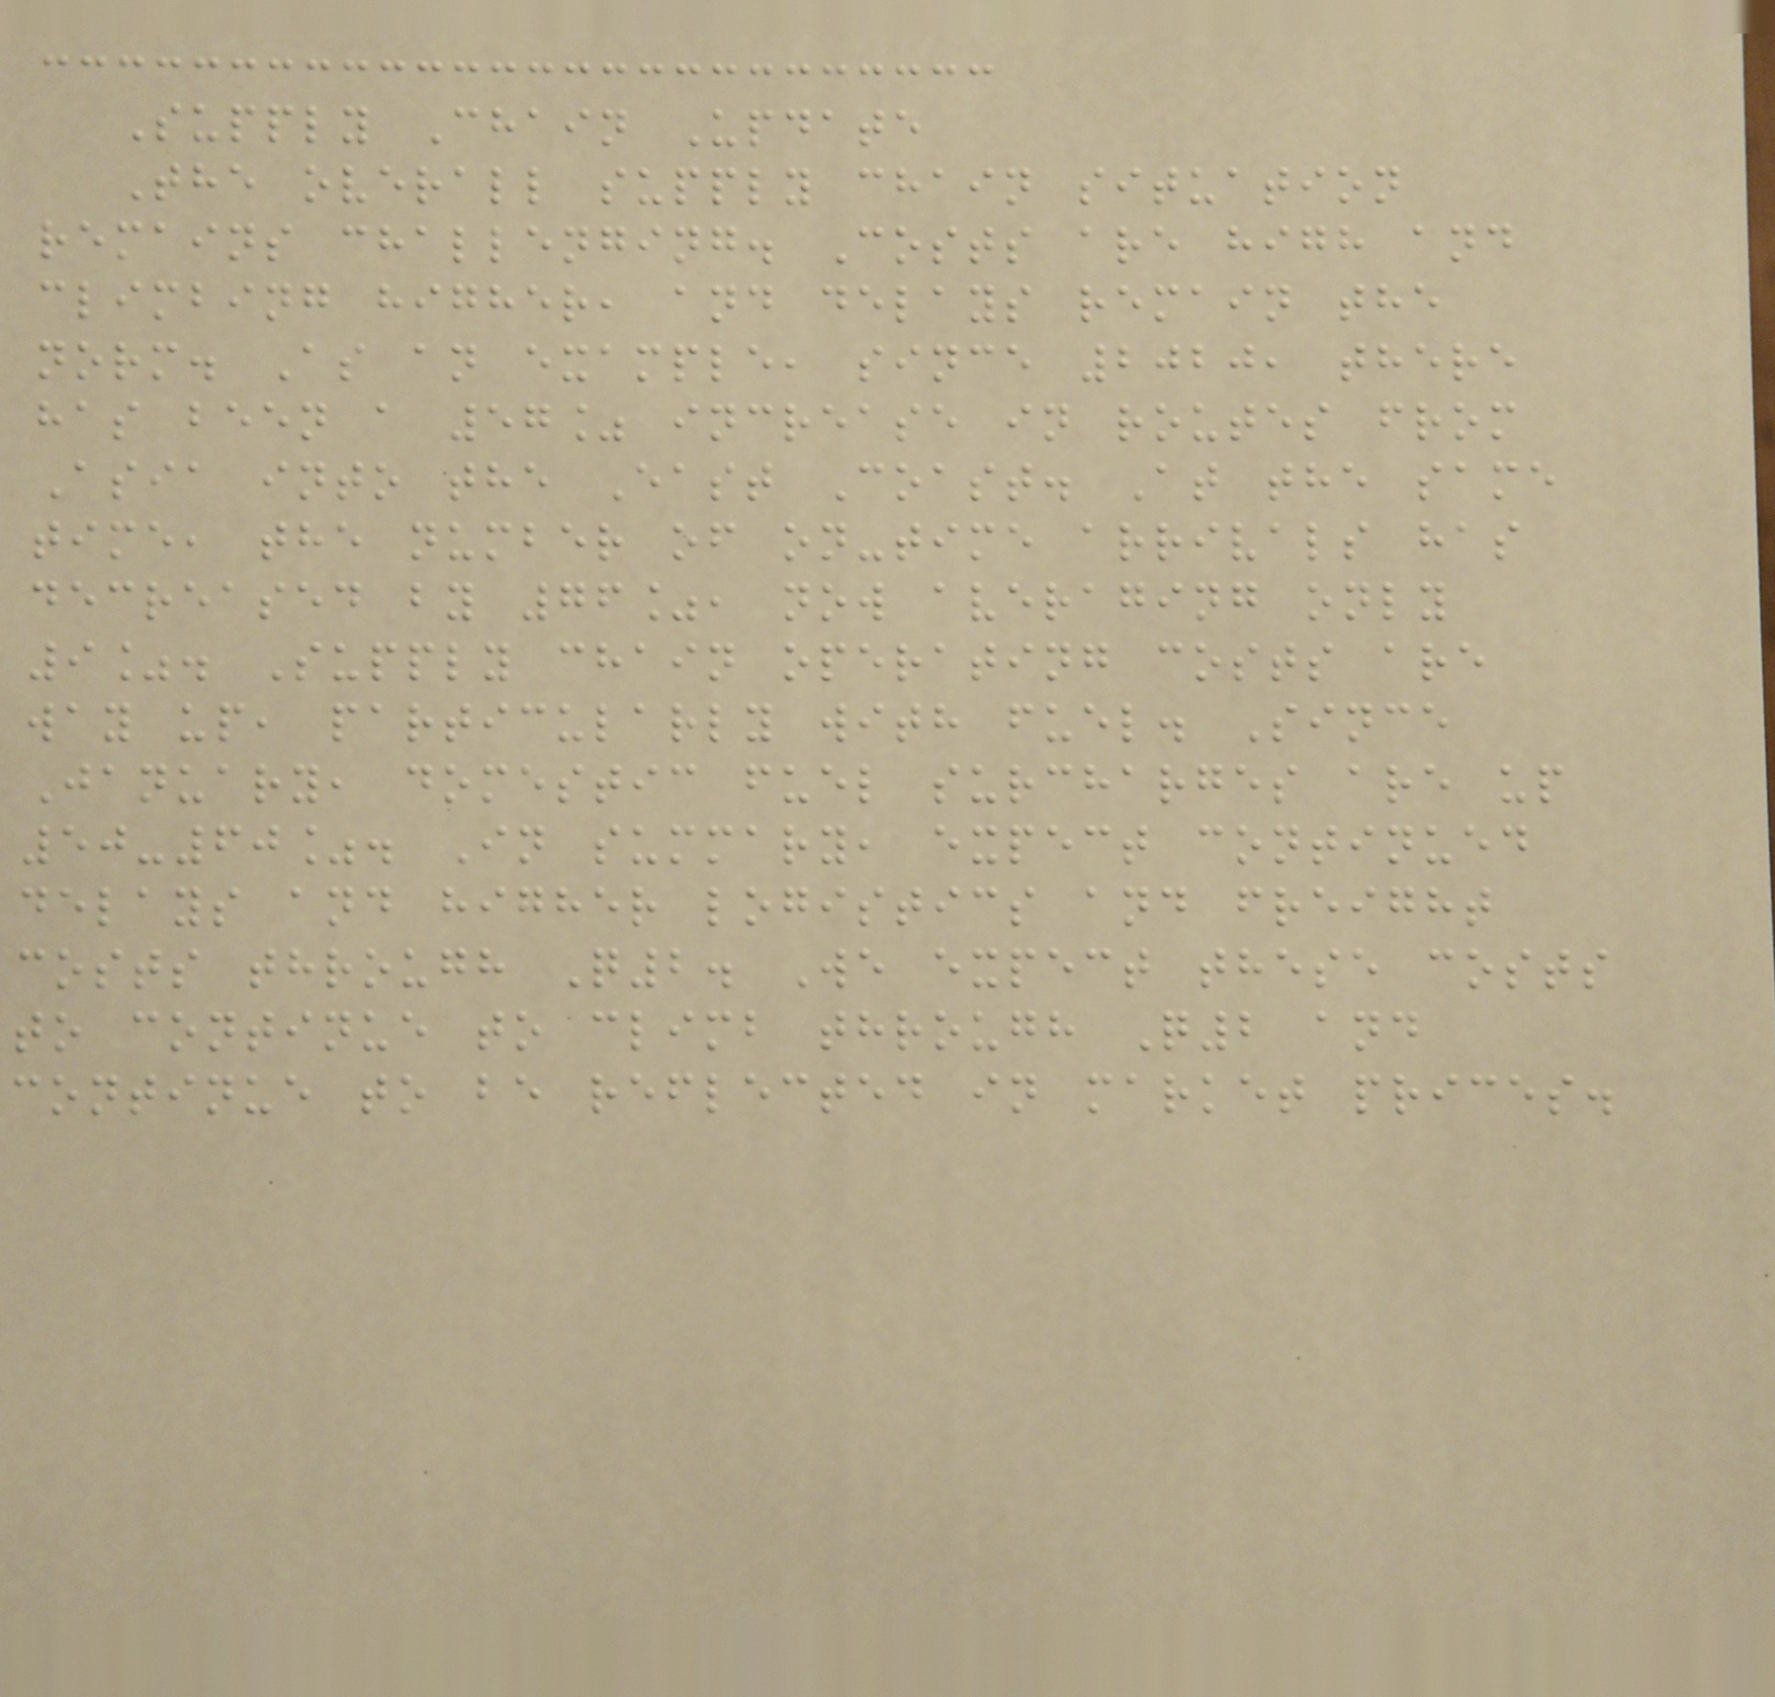Supply Chain Update
The overall supply chain situation
remains challenging. Costs are high and
climbing higher, and delays remain the
norm. As an example, since 2020, there
has been a 57% increase in routes from
Asia into the East Coast. At the same
time, the number of on-time arrivals has
decreased by 76%, now averaging only
9%. Supply chain operating costs are
way up, particularly with fuel. Since
January, domestic fuel surcharges are up
50-60%. In summary, expect continued
delays and higher logistics and freight
costs through Q2. We expect these costs
to continue to climb through Q2 and
continue to be reflected in market prices.
